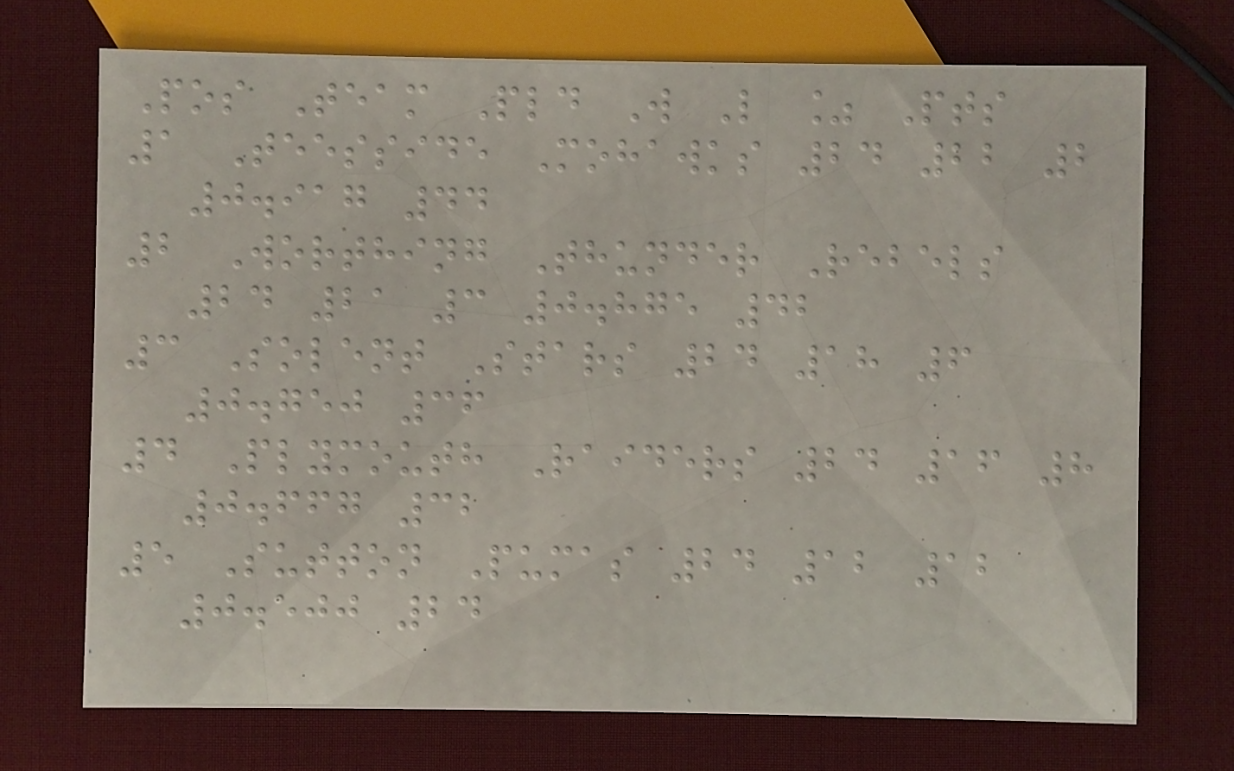Pos Team Pld W L % Pts
1 Teesside Mohawks 24 22 2
0.917 44
2 Worthing Thunder Rebels
24 21 3 0.875 42
3 Solent Stars 24 18 6
0.750 36
4 Plymouth Raiders 24 16 8
0.667 32
5 Sutton Pumas 24 12 12
0.500 24
